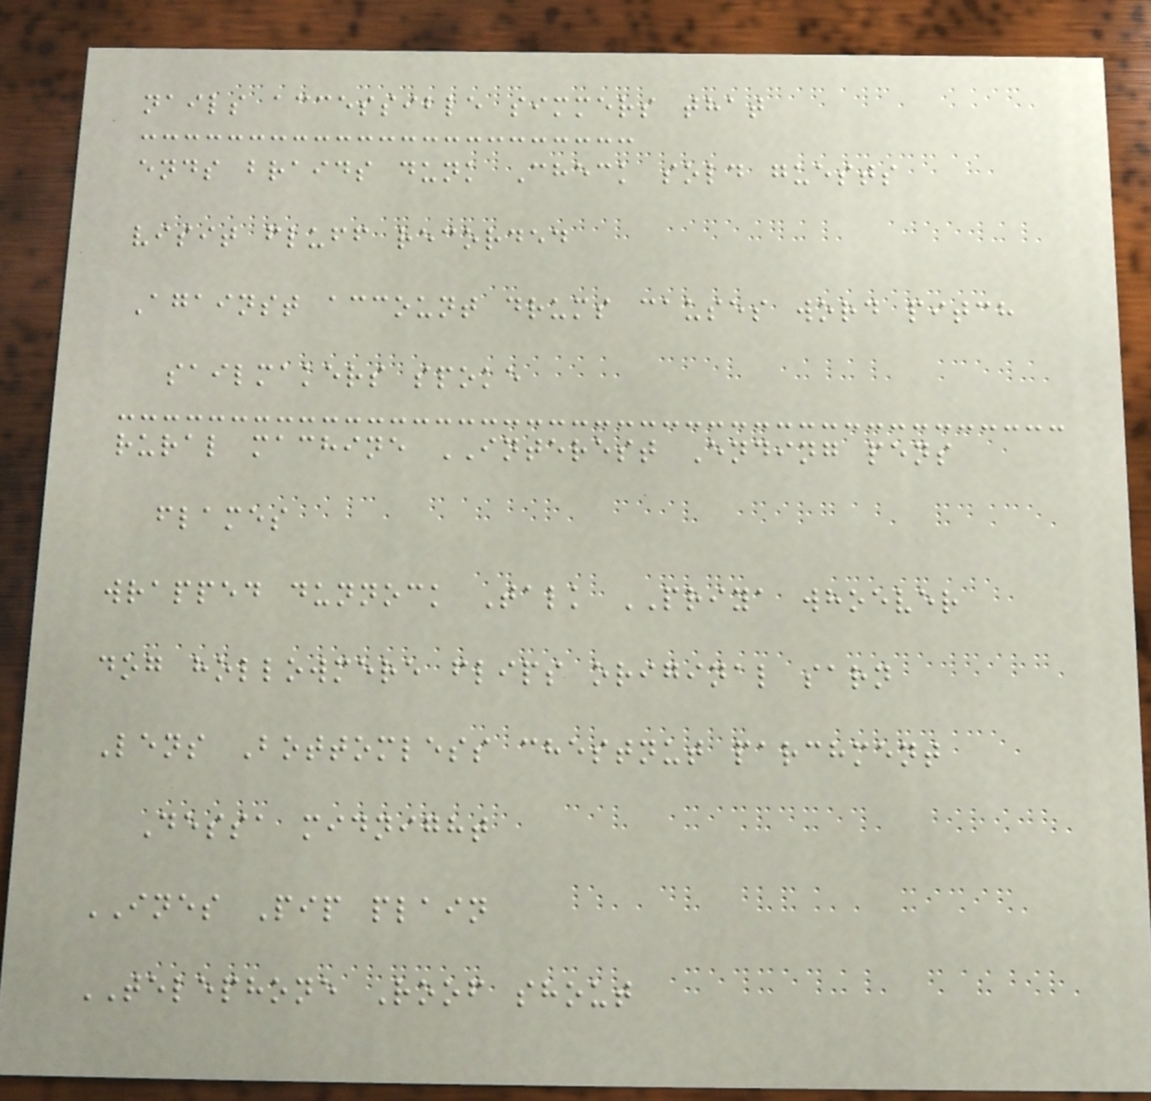nails accessible simmers that
ends braids dunk Check sold guests
visit fluff recorded
Against account drums causes word pitch
sailmakers spoke
rural machine INTEREST Ending pens
flames
wrapped dunnock Talk PRIYA whoever
dog hollowmere flips original sarn
Lens Bottomless chestnut parchment
Dessa midnight
INES Pip plain
TELEPHONE Roof shout
